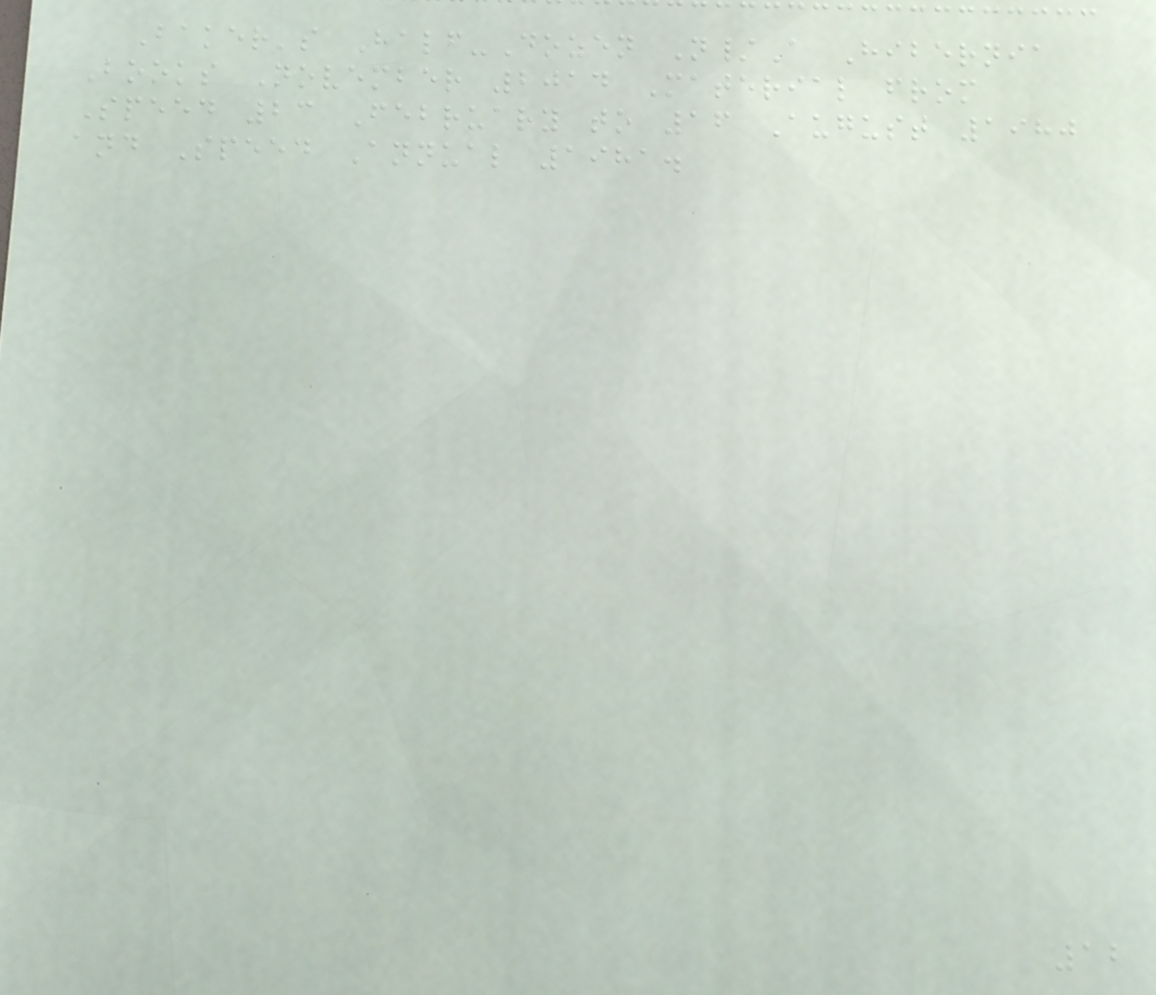Baker's Half-Dozen N/A Hibernia
Books November 2014 Material from
Speed 23 February to 16 August 1980
and Speed Annual 1981.
12
